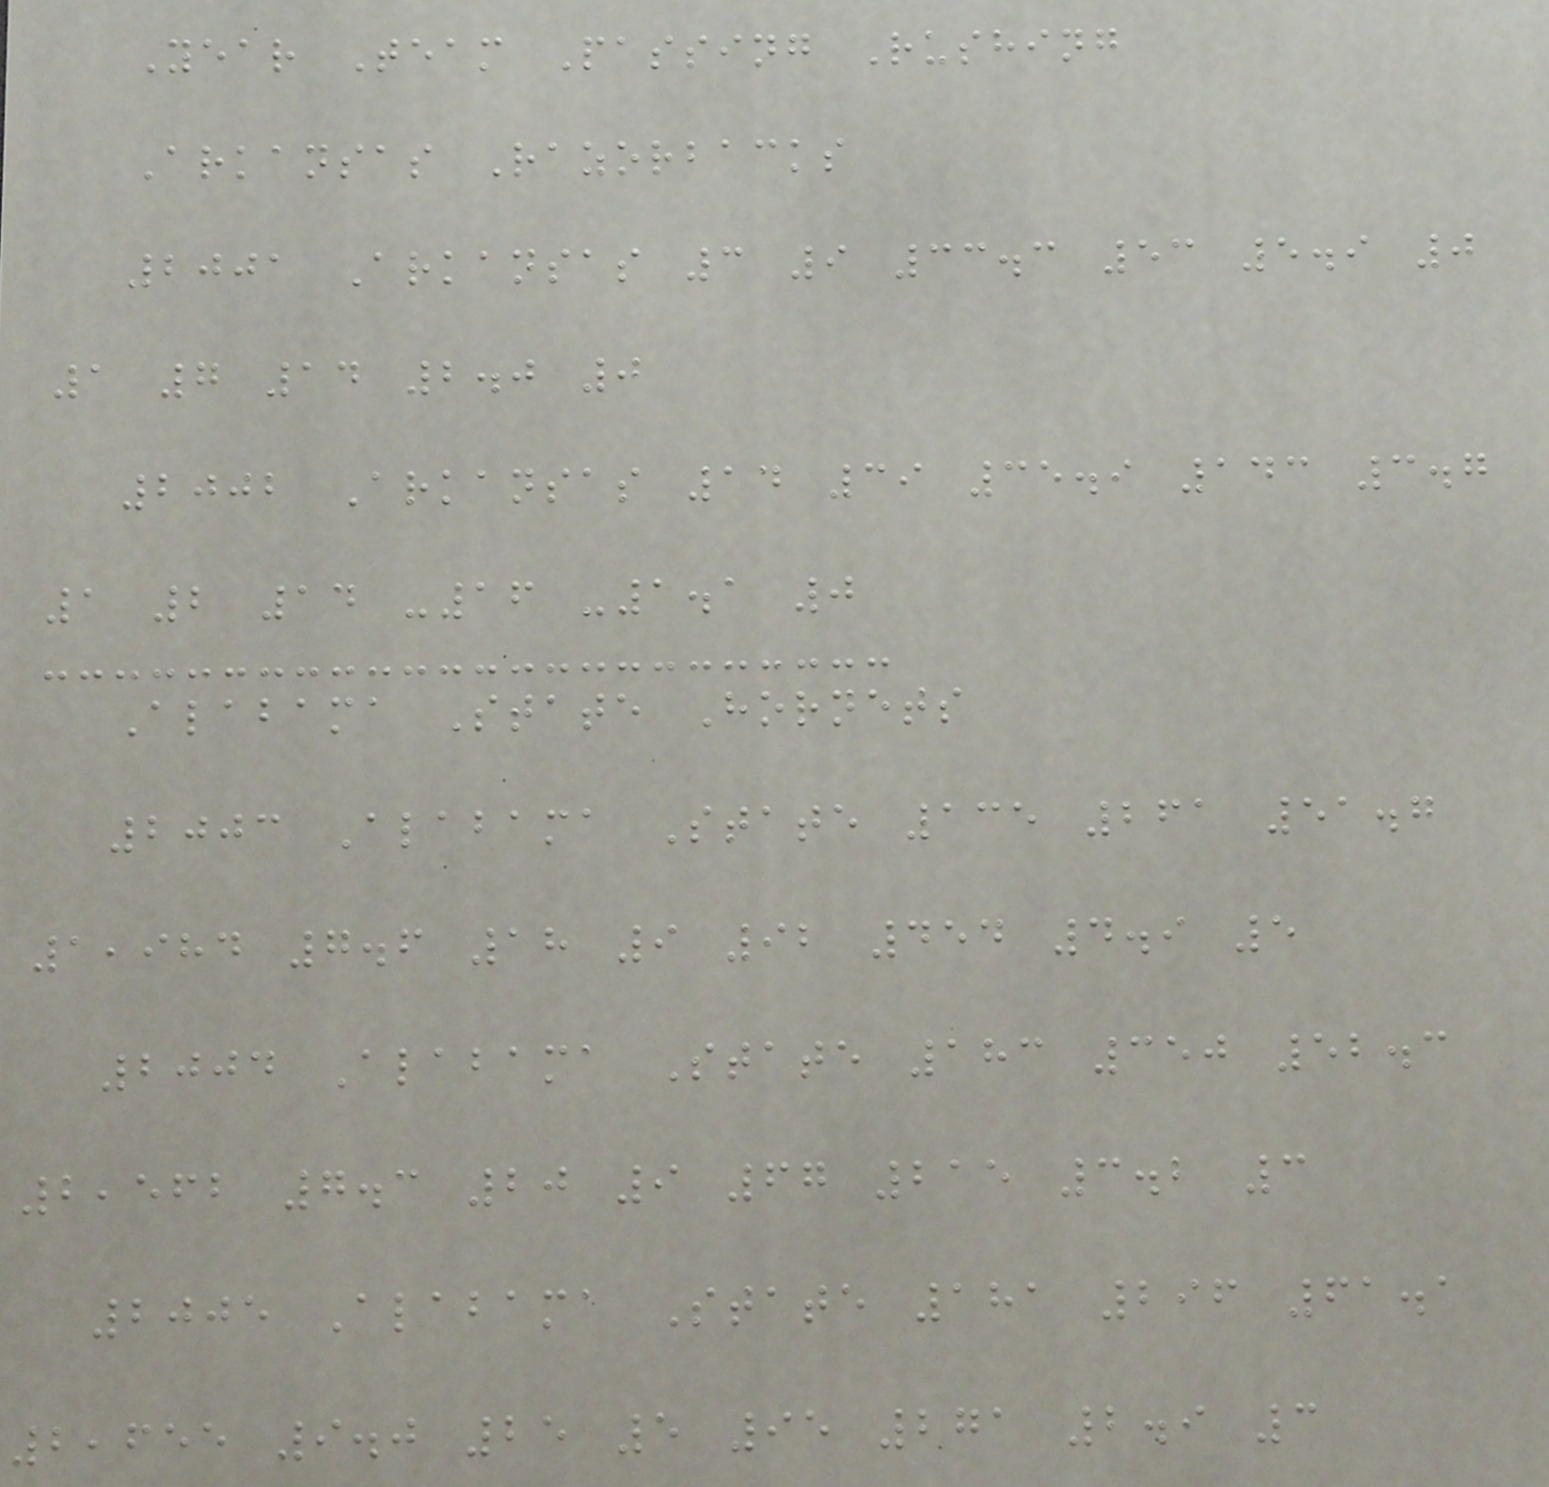Year Team Passing Rushing
Arkansas Razorbacks
2001 Arkansas 3 9 33.3 53 5.9 0
1 7 14 2.0 0
2002 Arkansas 14 39 35.9 143 3.7
1 2 14 -16 -1.1 0
Alabama State Hornets
2003 Alabama State 135 261 51.7
1,984 7.6 18 9 92 454 4.9 5
2004 Alabama State 183 350 52.3
2,562 7.3 20 9 67 215 3.2 3
2005 Alabama State 181 296 61.1
2,655 9.0 25 5 95 271 2.9 3
